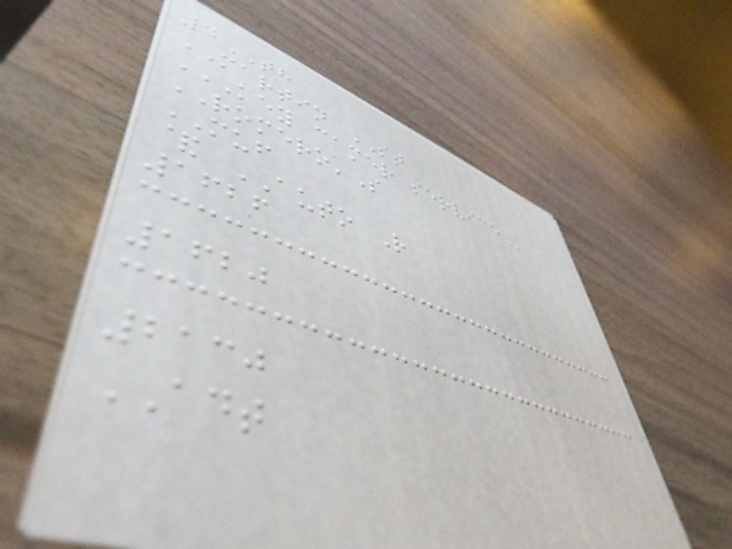4TH
MARTIN ST
KEY CAMER SERVICE
ROMERO'S
MUF
& AUTO R
1626
1620
2130
ADT
